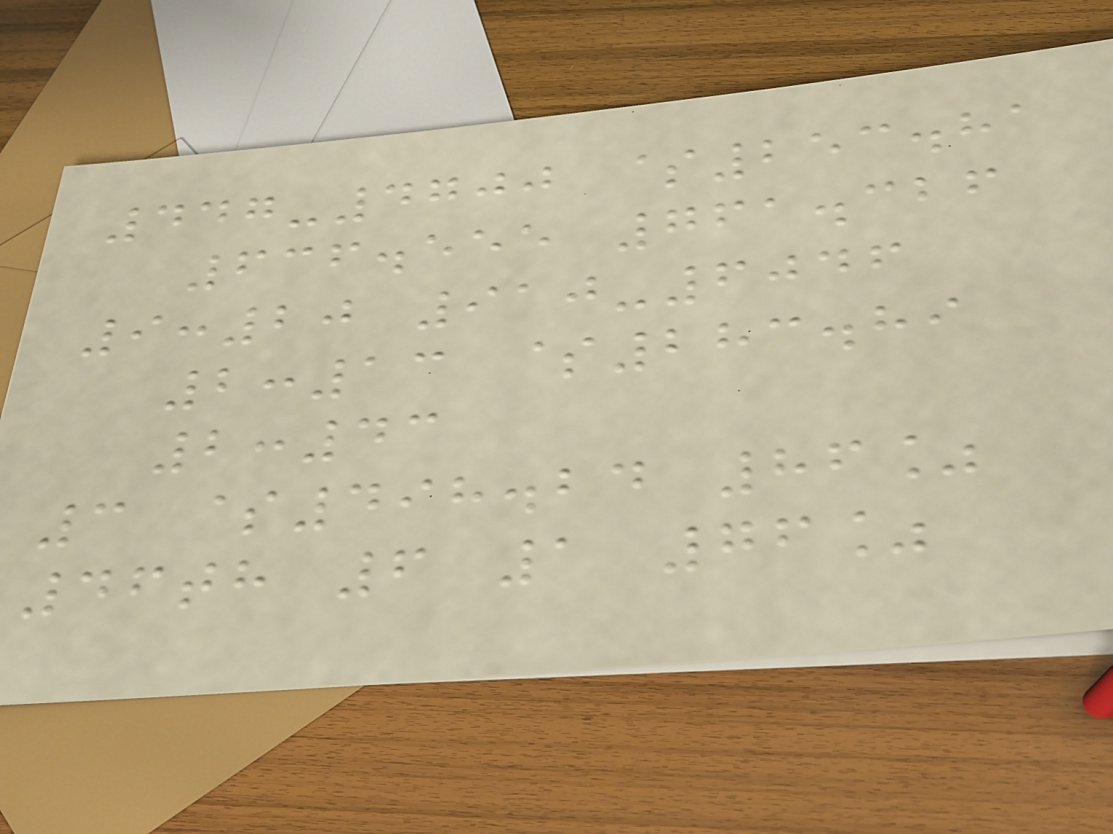447-4700 $253.81
636.555 761.326
9:20 910-6046
2:13 $283.89
2:43
3 $498.24 86%
46th 6 1 76%
